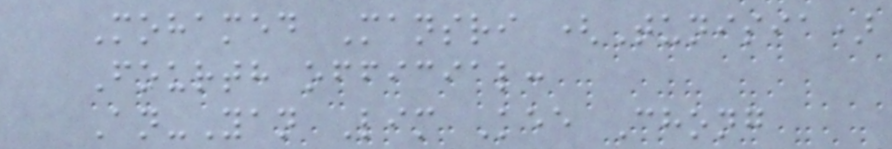Mohamed Mansri (Tunisia)
Fourth official:
An-Yan Lim Kee Chong
